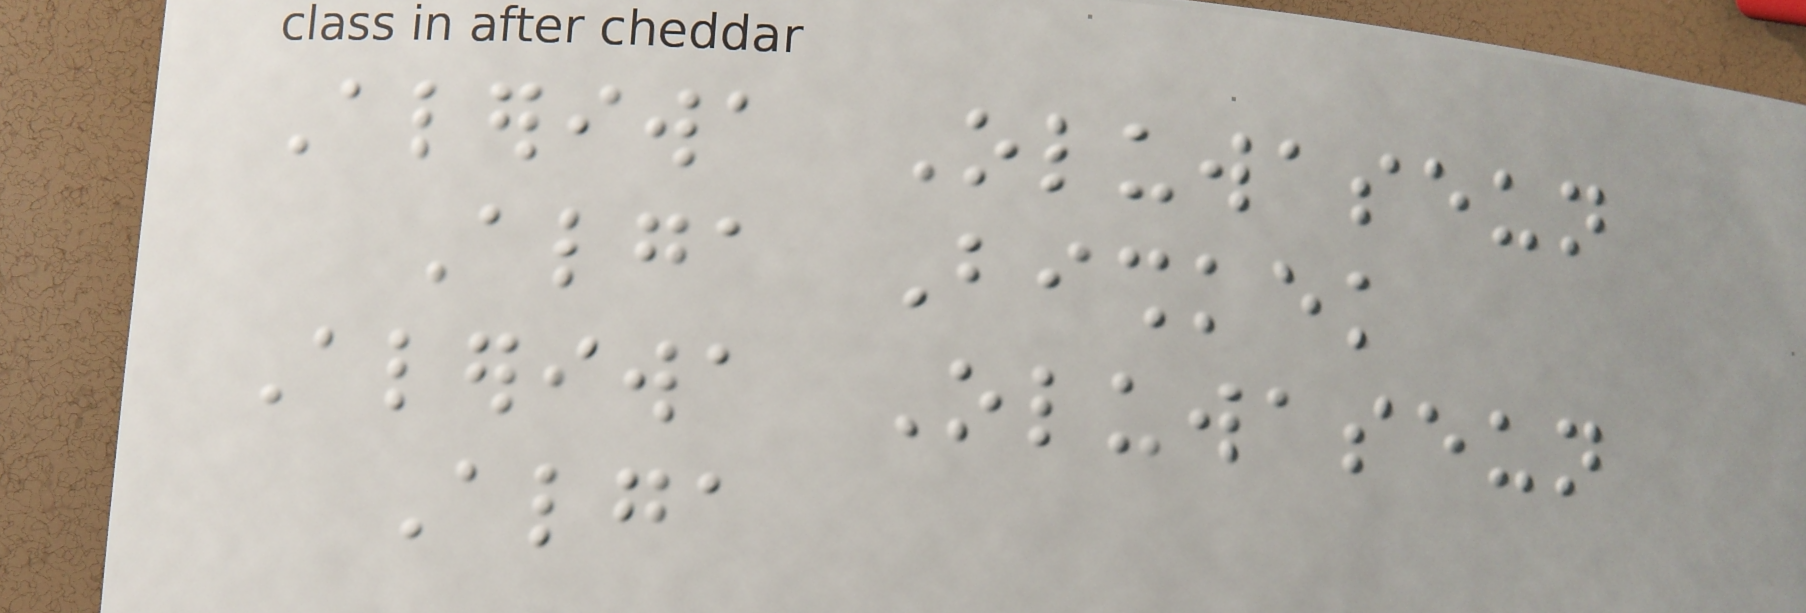Aleriwa Oluwaseun
Alga Bishkek
Aleriwa Oluwaseun
Alga
